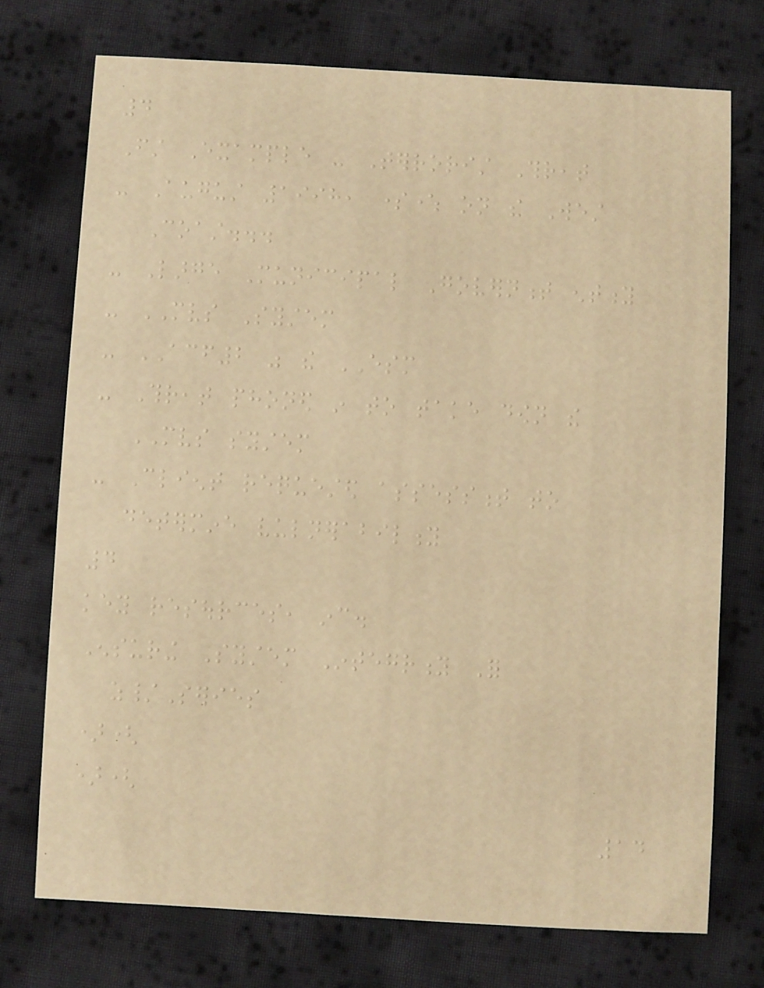4
First Example - Terrorist Threat
- August 1998, somewhere on the West
Coast...
- Large Municipal Government entity
- MVS System
- ACF2 was the ESM
- Threat phoned in to take down the
MVS system
- Client requested assessment to
determine vulnerability
4
key resources, inc.
Ensuring System Integrity For
z/Series
)(
)(
14
